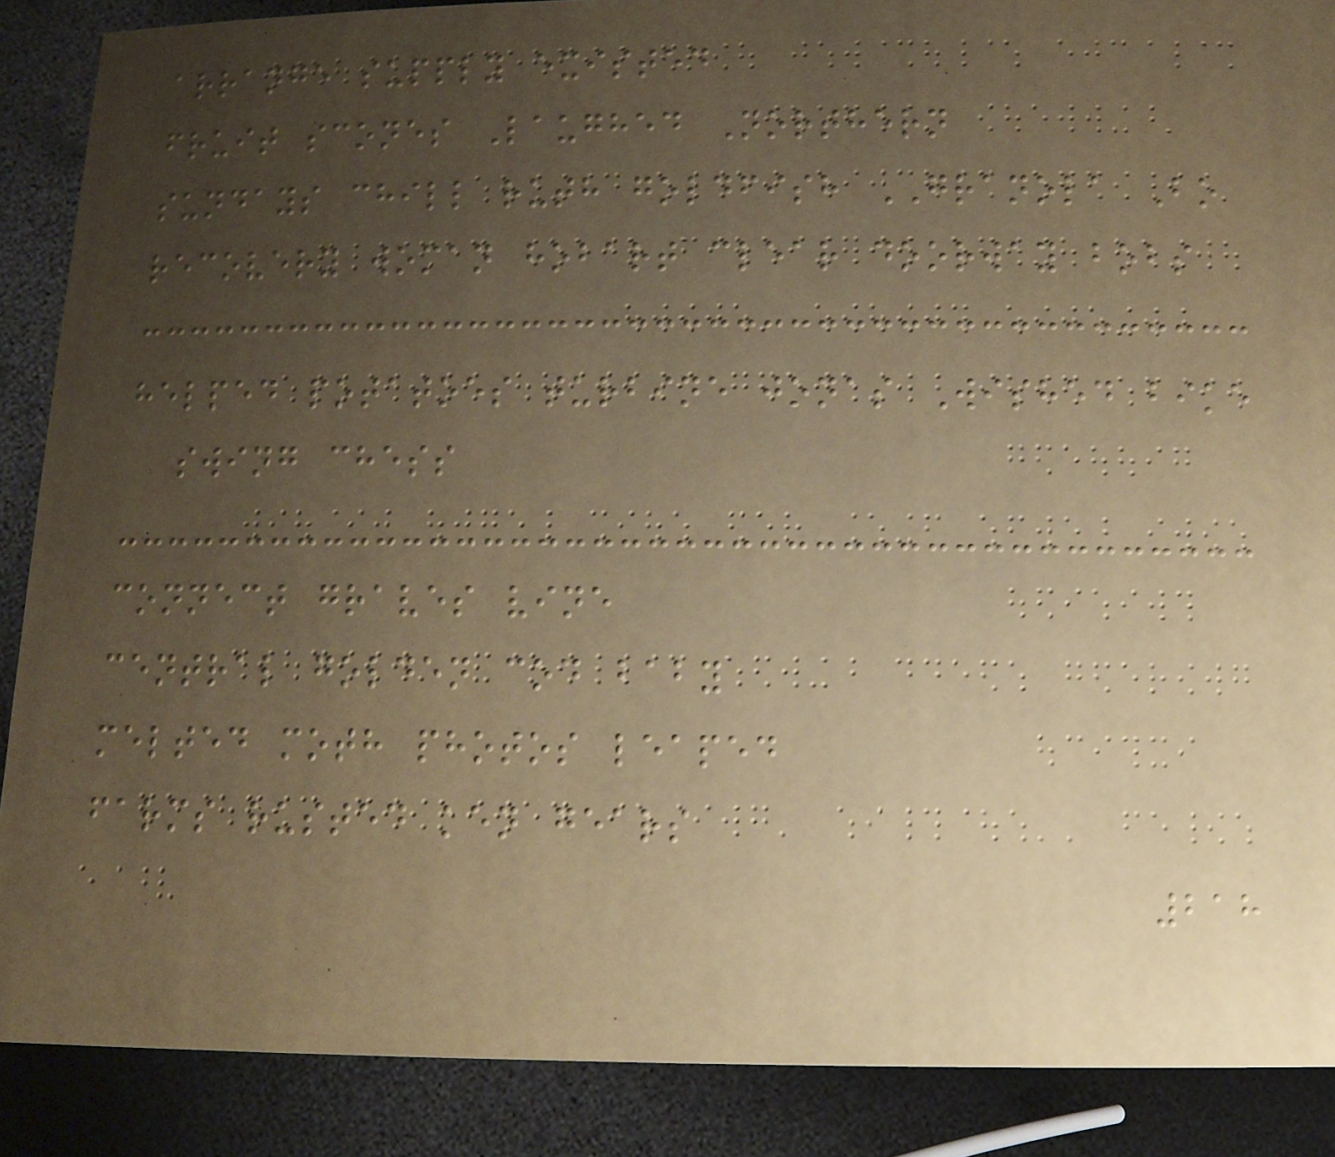arrange supply existed
fruit scones Laughed Northern
sundays chill ruth goldfish GRANOLA Bo
recovery woman hobart clear doorway bobs
helped potatoes turbine jonas Wished bike
swing chess
connect graves vine
central golden cod baby
melted moth photos leaped
farms rusted ken gears
218
